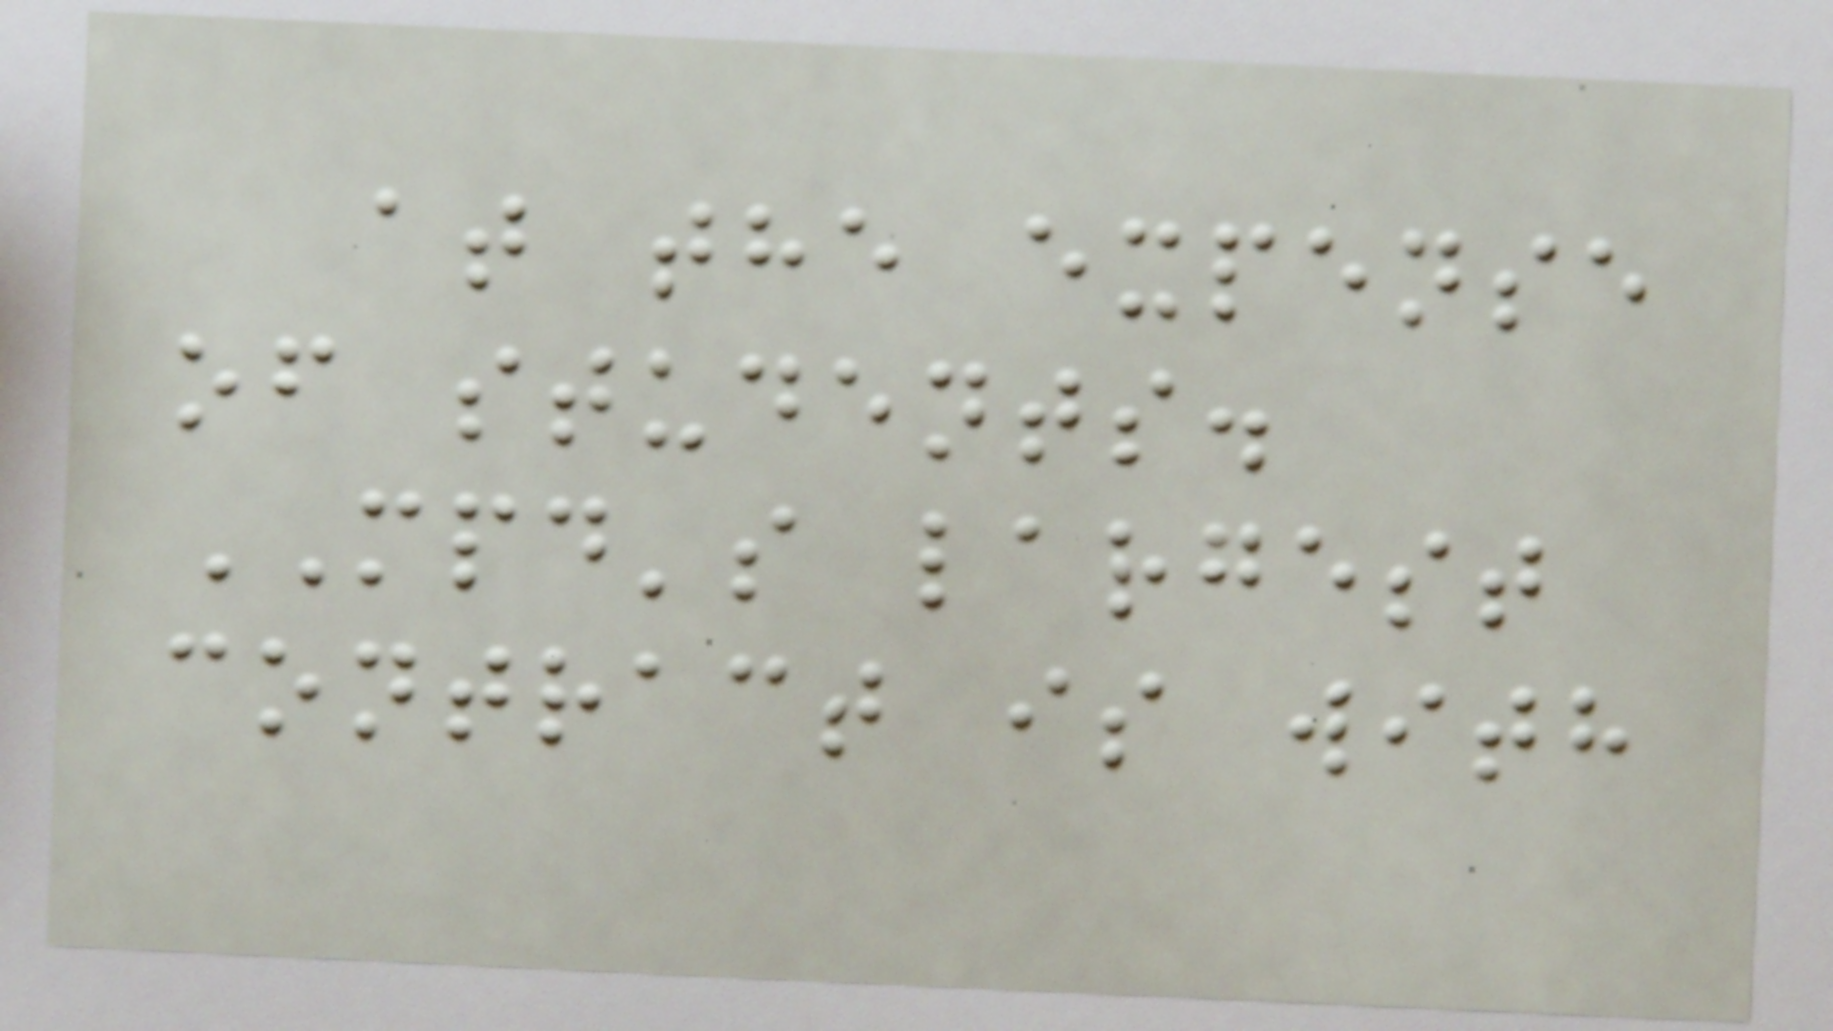at the expense
of students.
MPD's largest
contract is with
